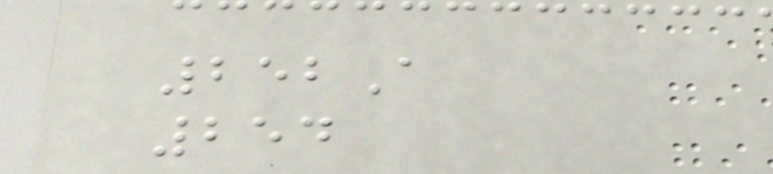252A
254
